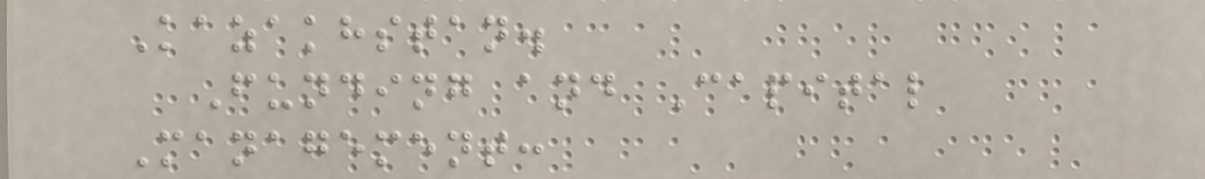Kazakhstan.
Funding and Capital
Management:
